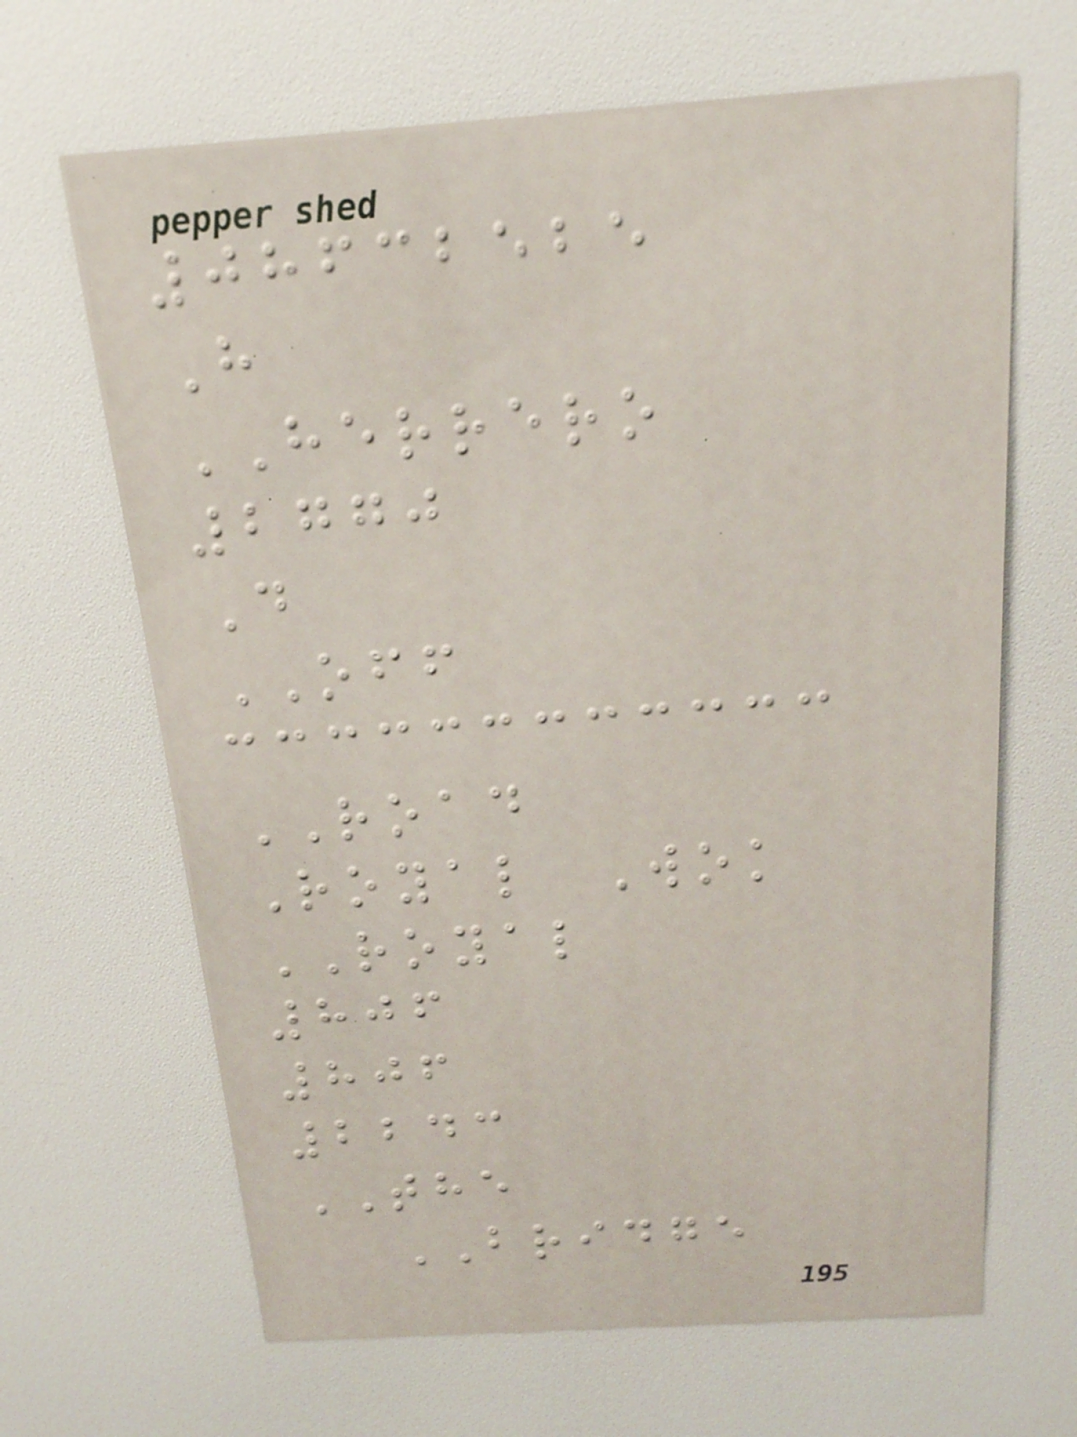08632525
H
HERRERO
2770
D
OFF
ROAD
Royal Wok
ROYAL
806
806
2243
THE
BRIDGE
